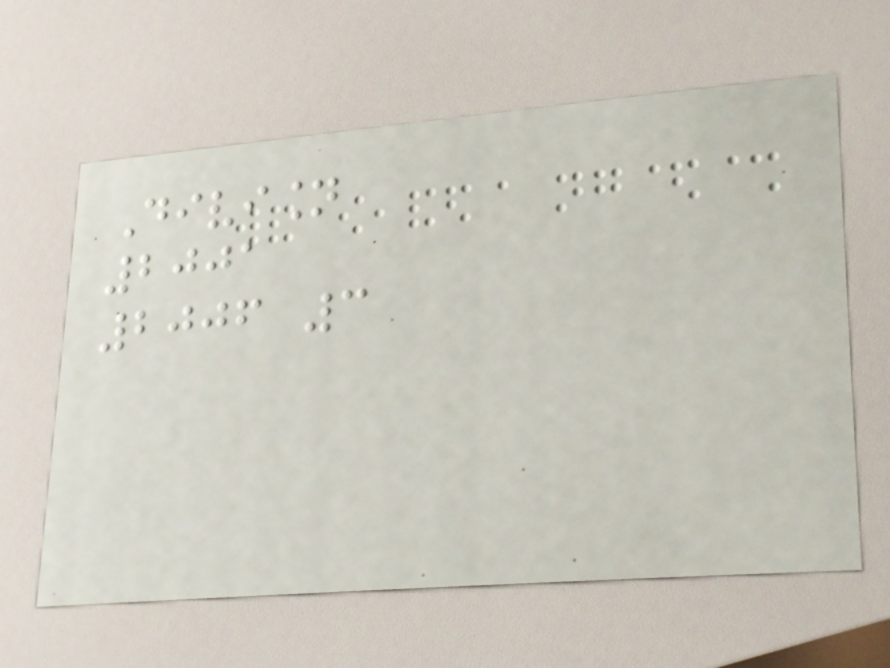Division
2001
2006 3
